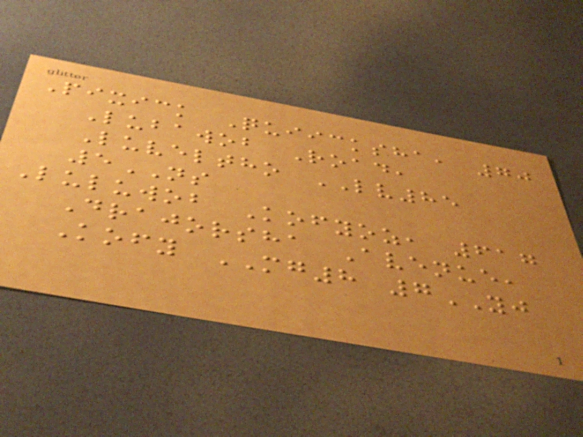Pixick Quiicksha, 70
Lubawob Road,
Luveltho LV85
5NS
Luluwob Kofyoz, 617
Drajorsha Avenue,
Kofy MG8 7YJ
